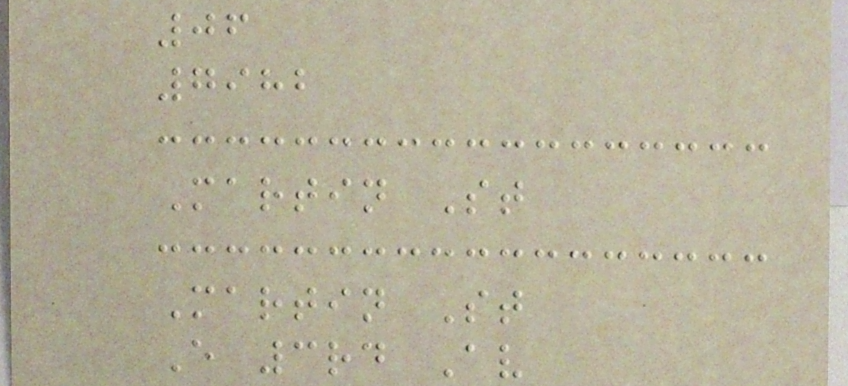06
7982
Martin St
Martin St
E 3rd Av
